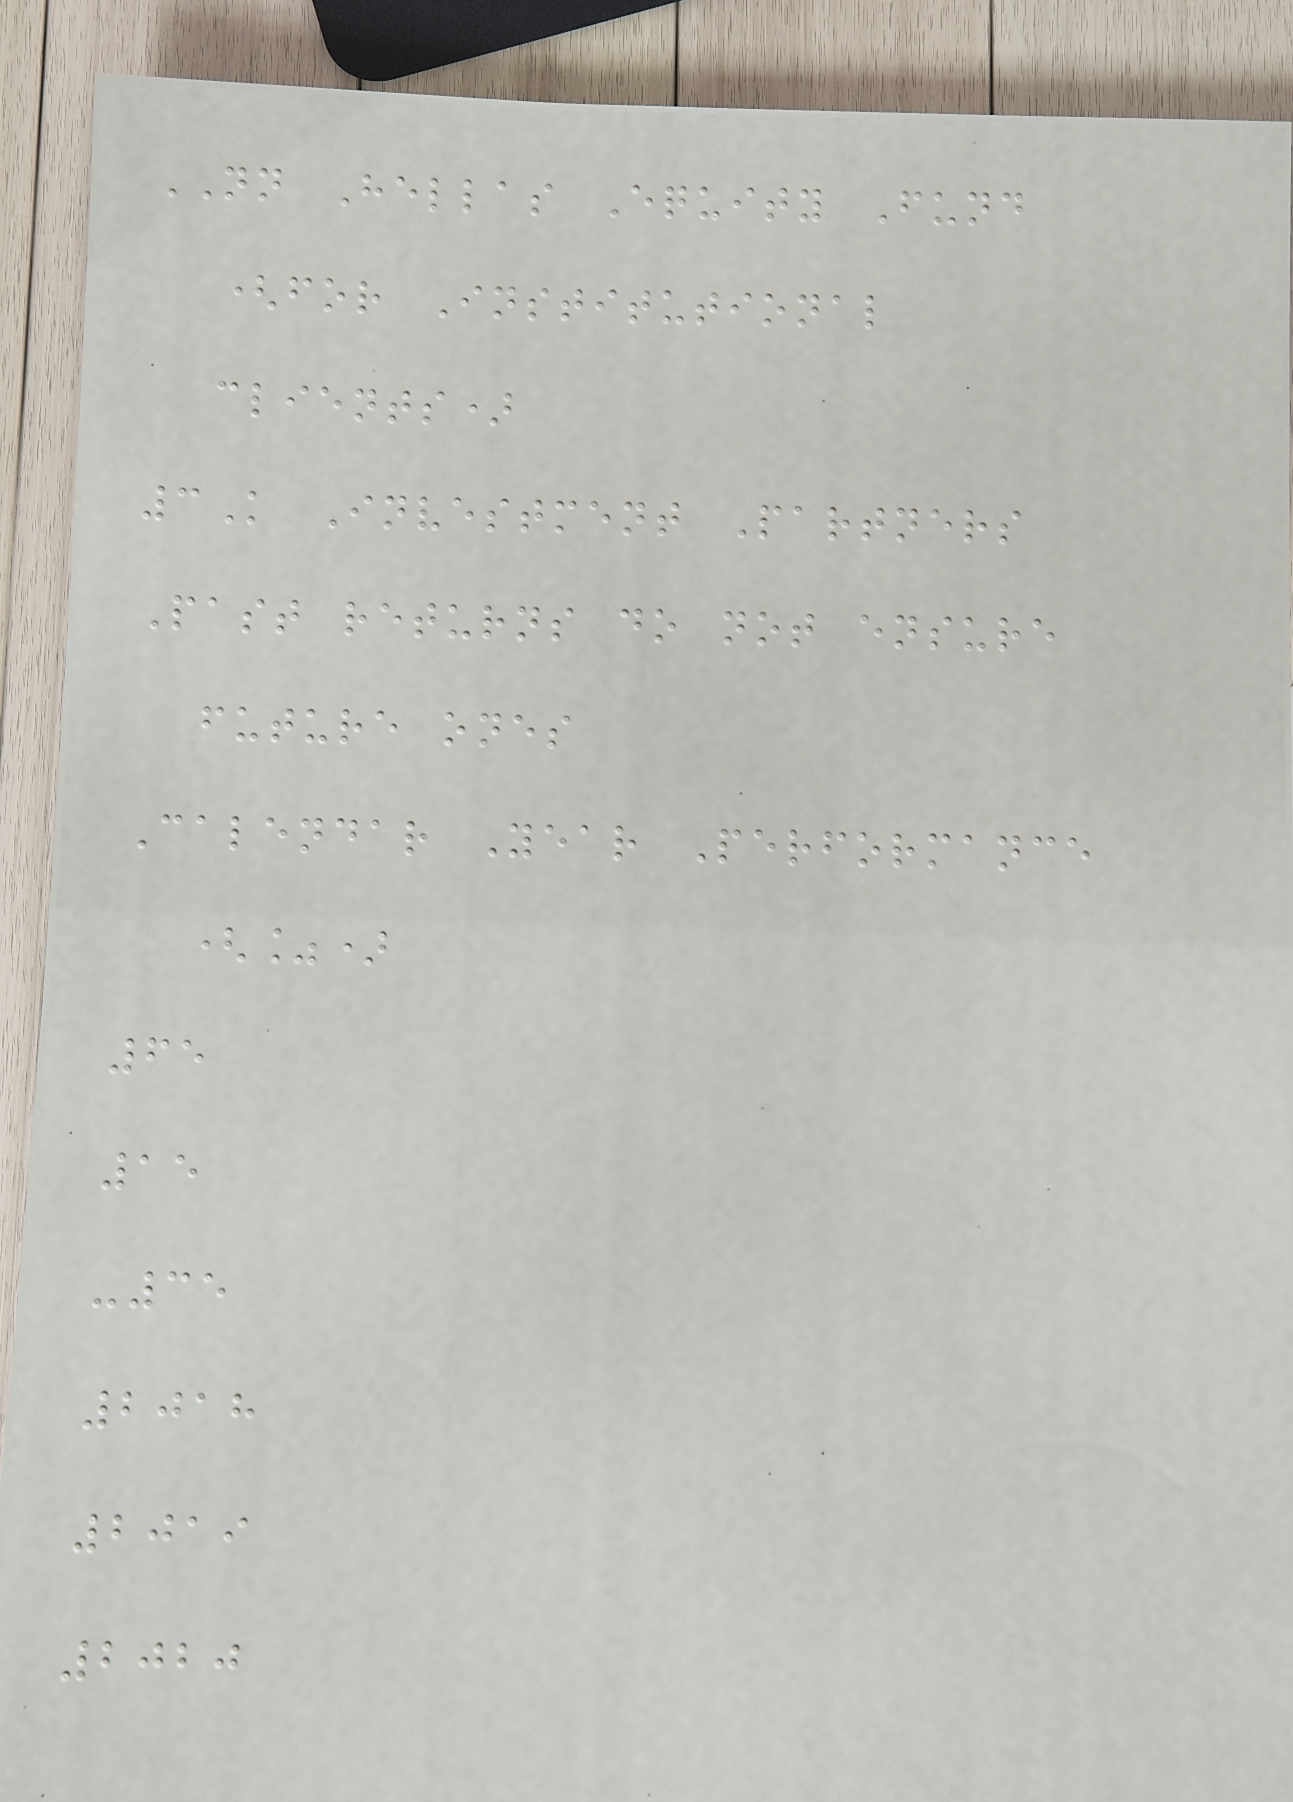NN Hellas Equity Fund
(for Institutional
clients)
3K Investment Partners
Past returns do not ensure
future ones
Calendar Year Performance
(%)
65
15
-35
2018
2019
2020
